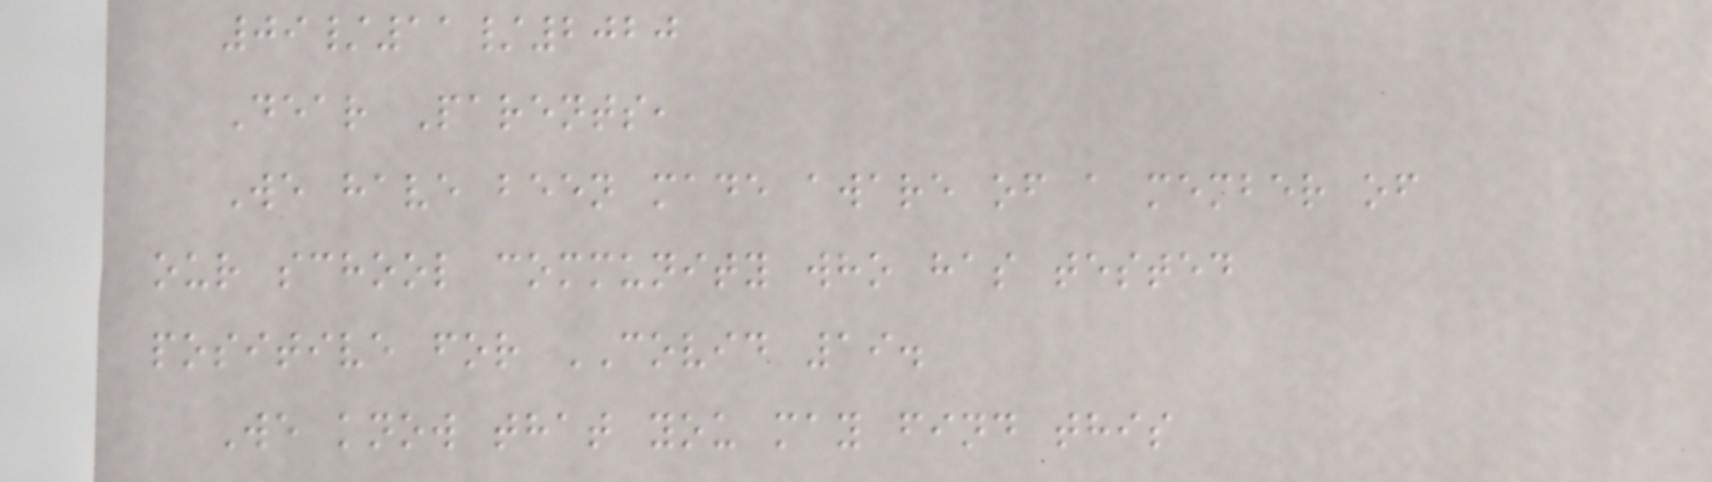09/11/2020
Dear Parents,
We have been made aware of a member of
our school community who has tested
positive for COVID 19.
We know that you may find this
